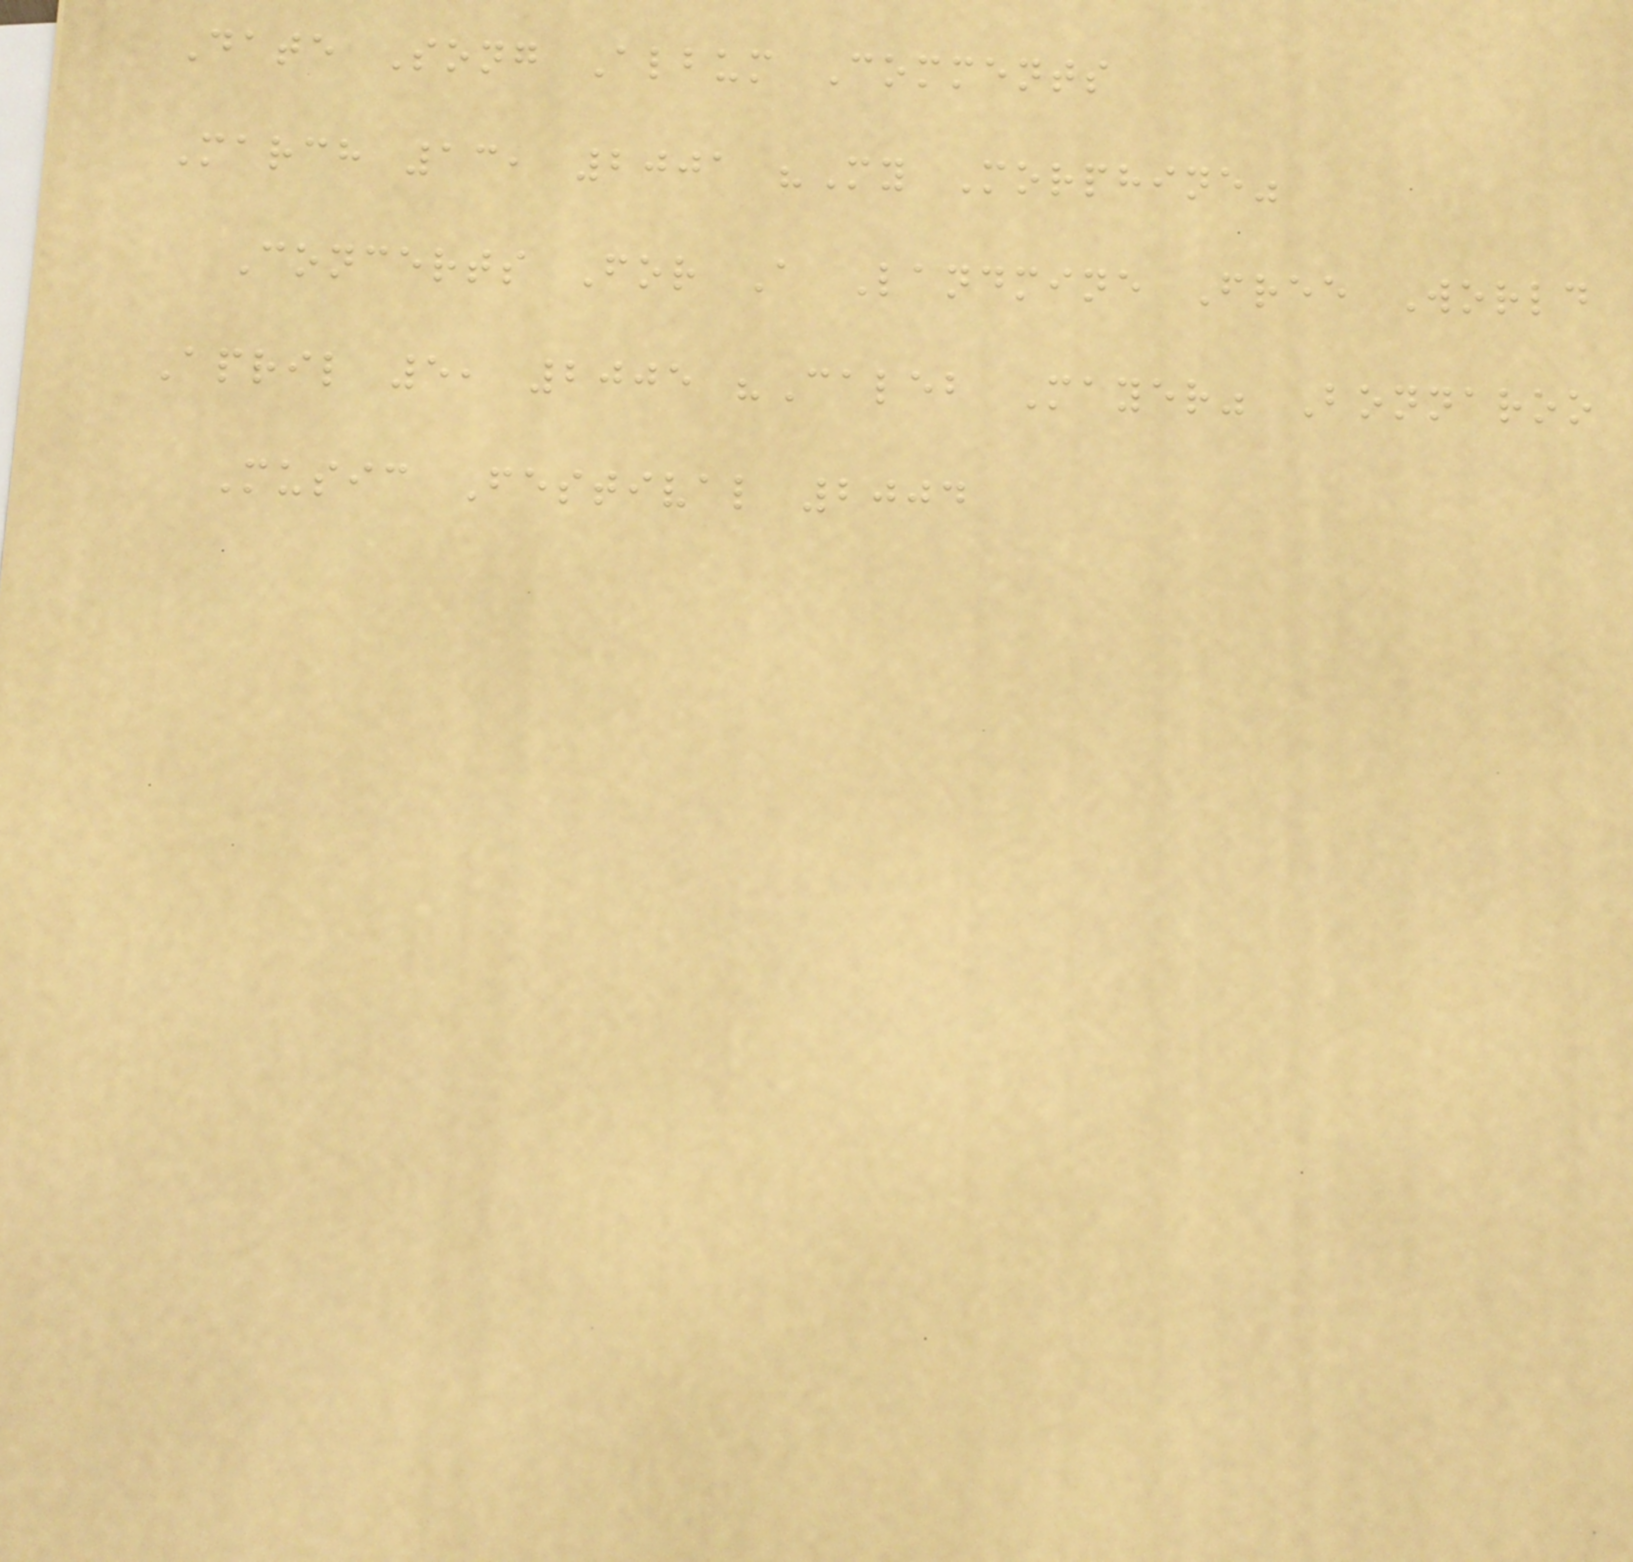Date Song Album Comments
March 13, 2001 "My Morphine"
Concerts For A Landmine Free World
April 5, 2005 "Caleb Mayer" Bonnaroo
Music Festival 2004
